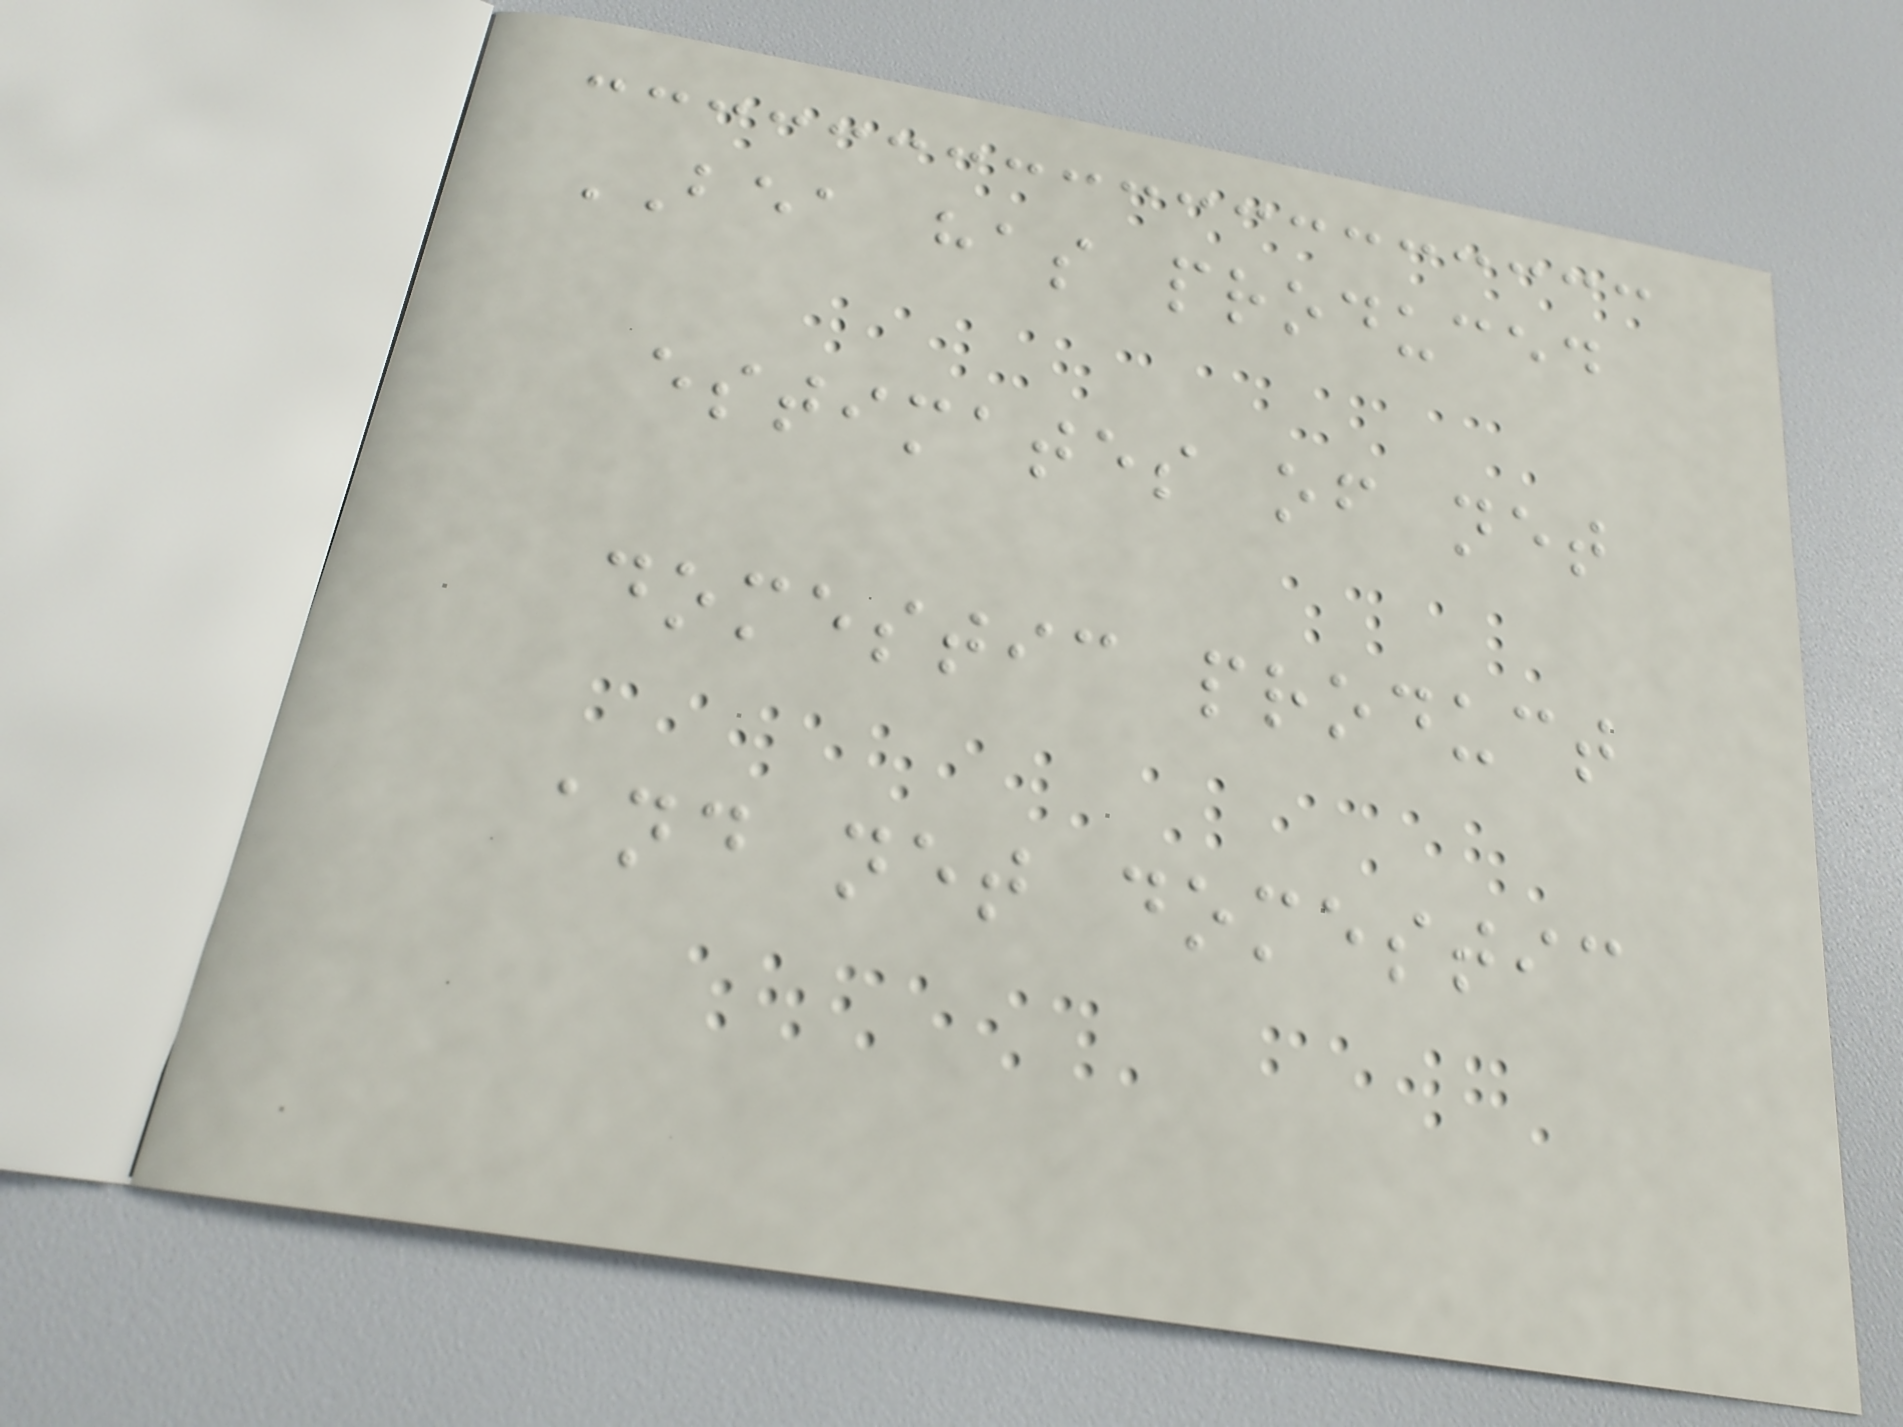BEA has produced
estimates of net
domestic product
and net domestic
